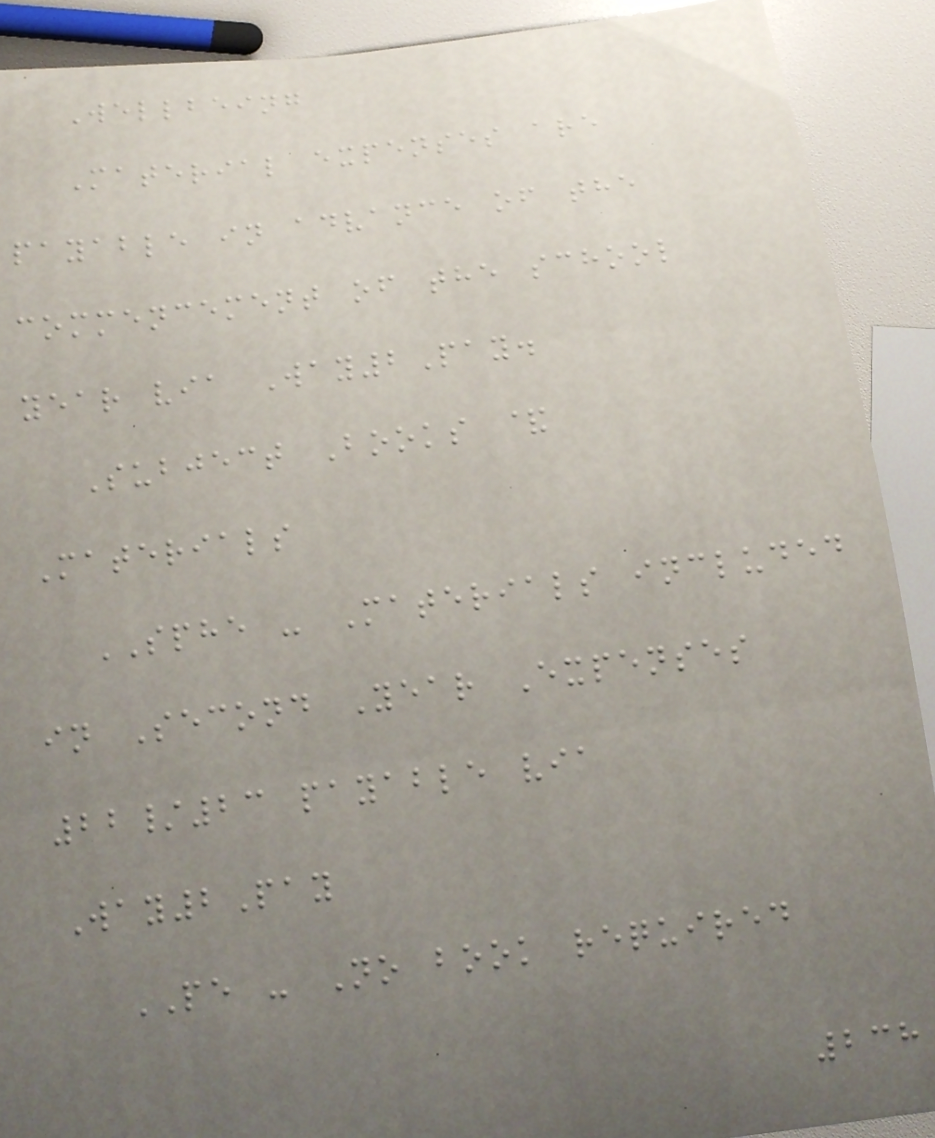Wellbeing
Material expenses are
payable in advance of the
commencement of the school
year via Way2Pay.
Subject Books &
Materials
SPHE - Materials included
in Second Year Expenses
22/23 payable via
Way2Pay
PE - No book required
238
